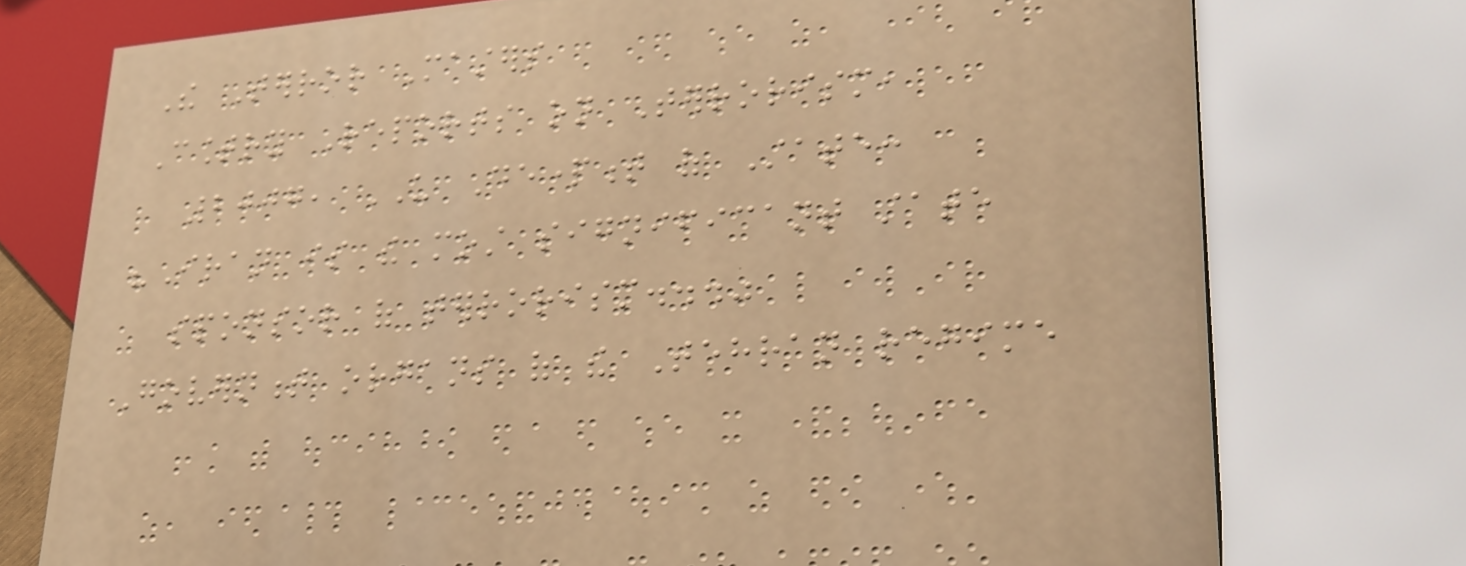The Terror Masters
Country Reports on Terrorism,
2007, US Department of State:
"Iran is the most significant state
sponsor of terrorism..."
Government organs of the Tehran regime
